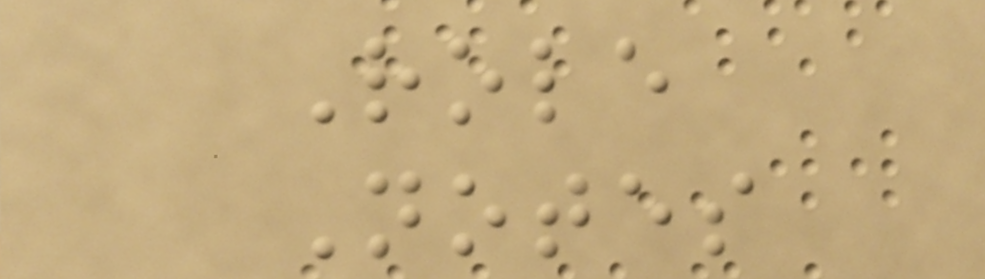Role
Notes
